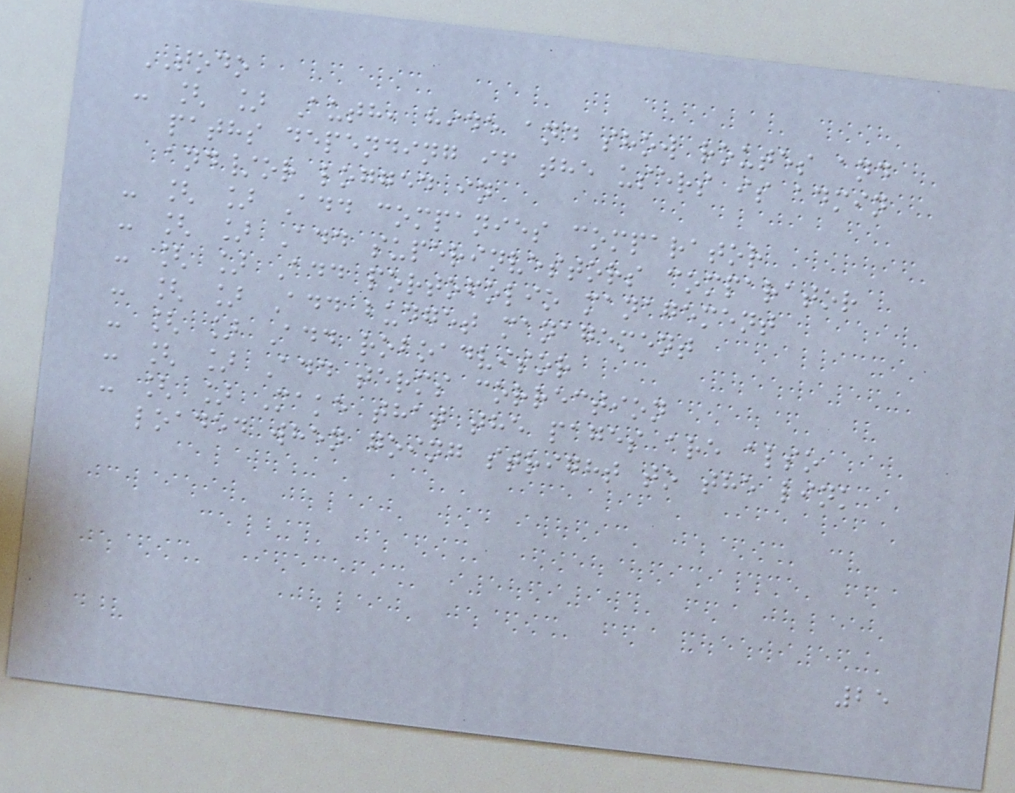TODO
- [ ] Auth, hide and show routes and
paths depending if the users is admin
and/or logged in
- [ ] Add companies comparator
- [ ] Add superinvestors comparator
- [ ] Add portofolio management
- [ ] Add budget management
- [ ] Add roboadvisor
- [ ] Add terms correction
- [ ] Make that the pages are also
loaded when going stright to the link
25
